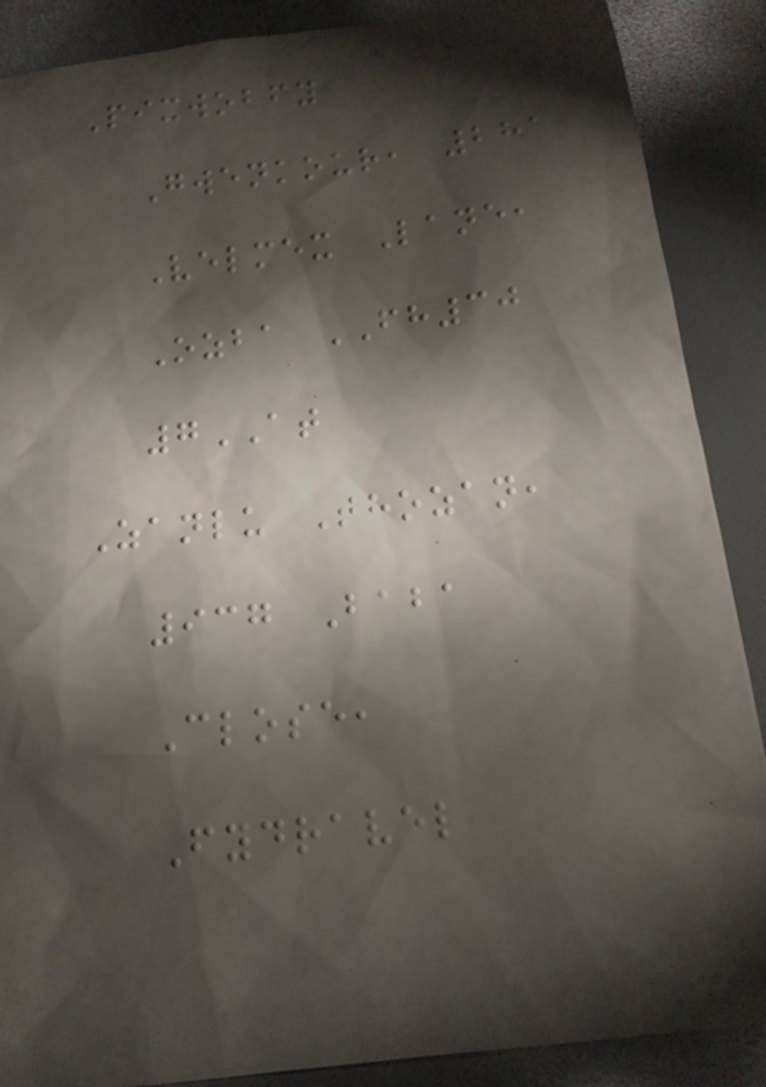Pixwobfy
Gwenkour, 281
Velmex Lane,
Ozba FH30
7AT
Zanlu Thozan,
937 Baba
Close,
Fydravel
